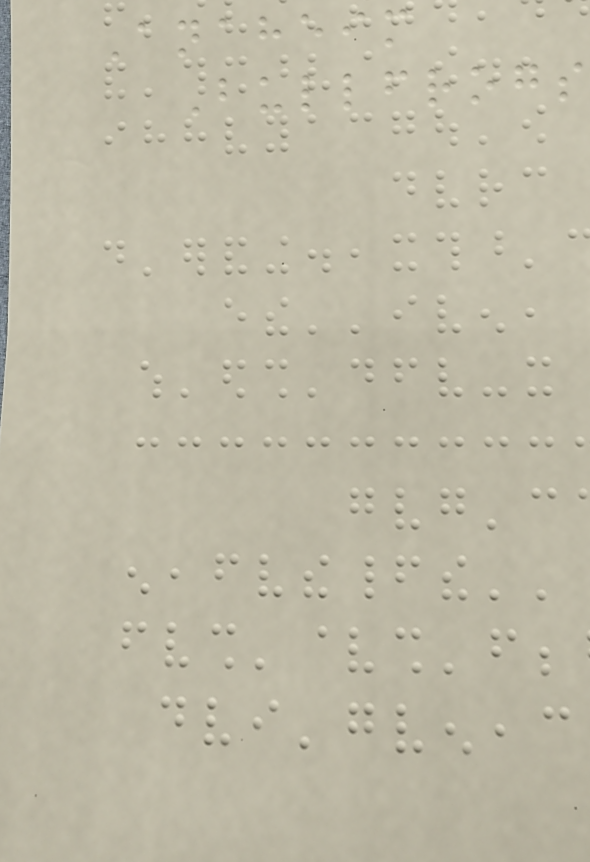Anaheim
Bullfrogs
